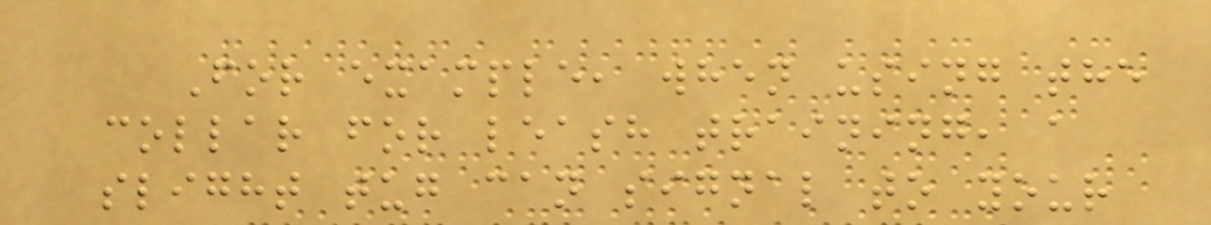For example, when using the
collar for leash training, a
slight tug can signal to your
